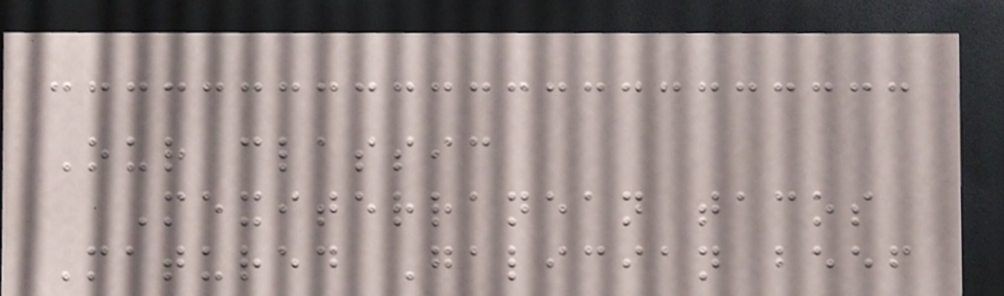Our classic
Mexiterranean tacos
Matured Galician beef
